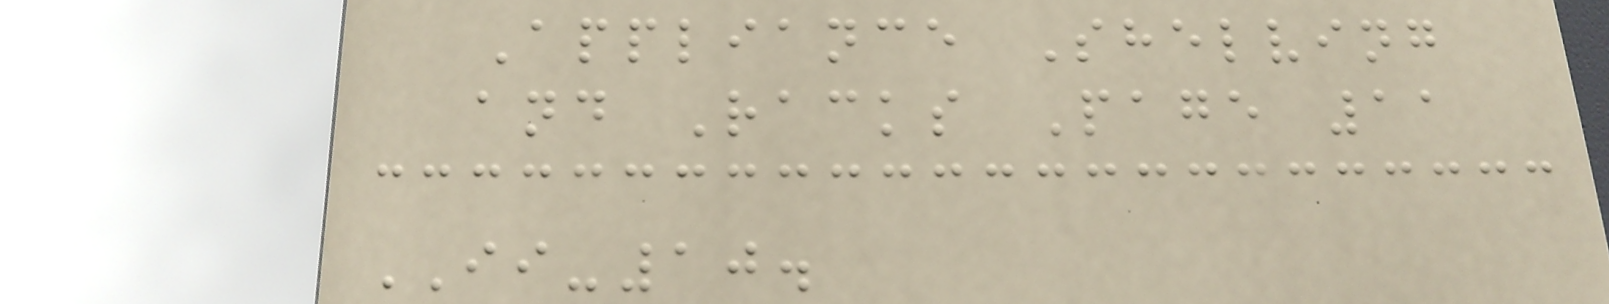Appliance Shelving
and Racks Page 11
II-10.
